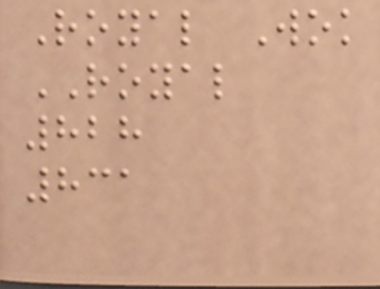Royal Wok
ROYAL
828
831
